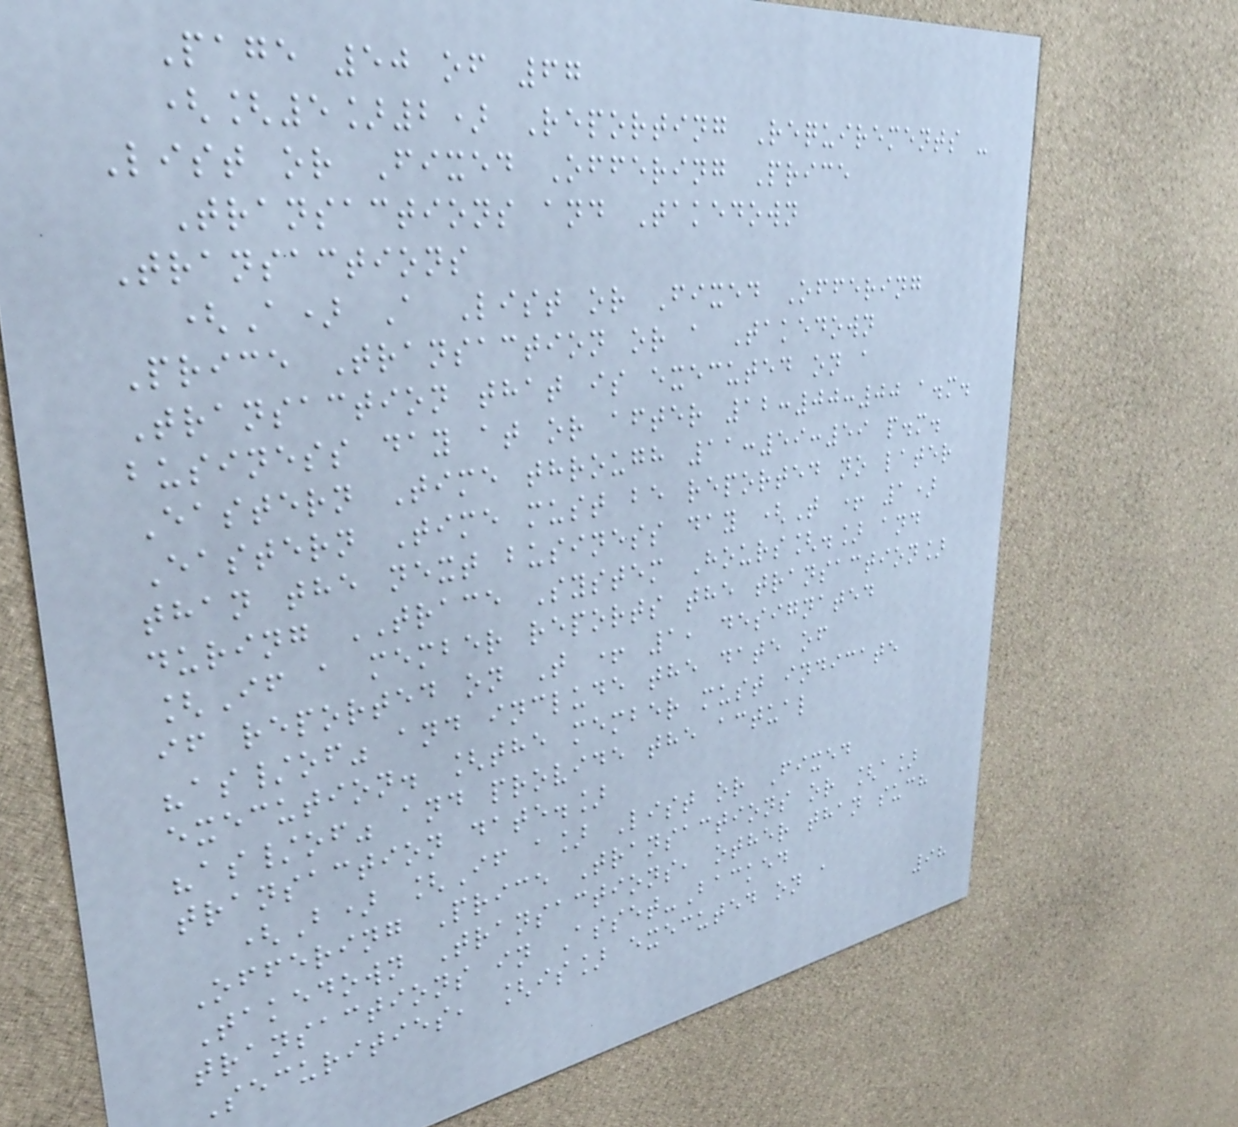Page 50 of 67
([5]2) Reporting Requirements -
List or Fixed Offering Price
Transactions and Takedown
Transactions
(A) A List or Fixed Offering
Price Transaction or a Takedown
Transaction that is executed on a
business day at or after 12:00:00 a.m.
Eastern Time through 11:59:59 p.m.
Eastern Time must be reported no later
than the next business day (T + 1)
during TRACE System Hours[.] and
[If a member reports the transaction]
if reported on T + 1, designated
"as/of" and include the date of
execution. [the member must indicate
"as/of" and provide the actual
transaction date.]
(B) [If a] List or Fixed
Offering Price Transactions or [a]
Takedown Transactions, other than such
transactions in Asset-Backed
Securities, [is] executed on a
98
